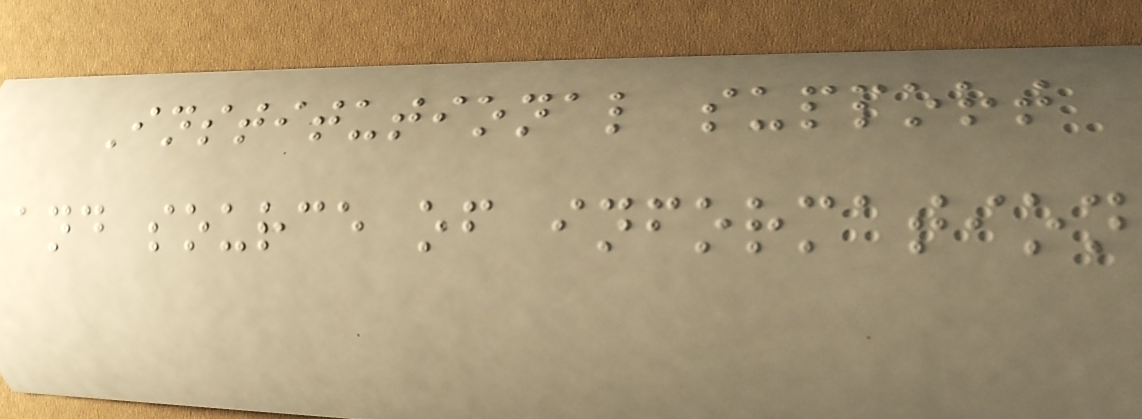Institutional support
and source of information
